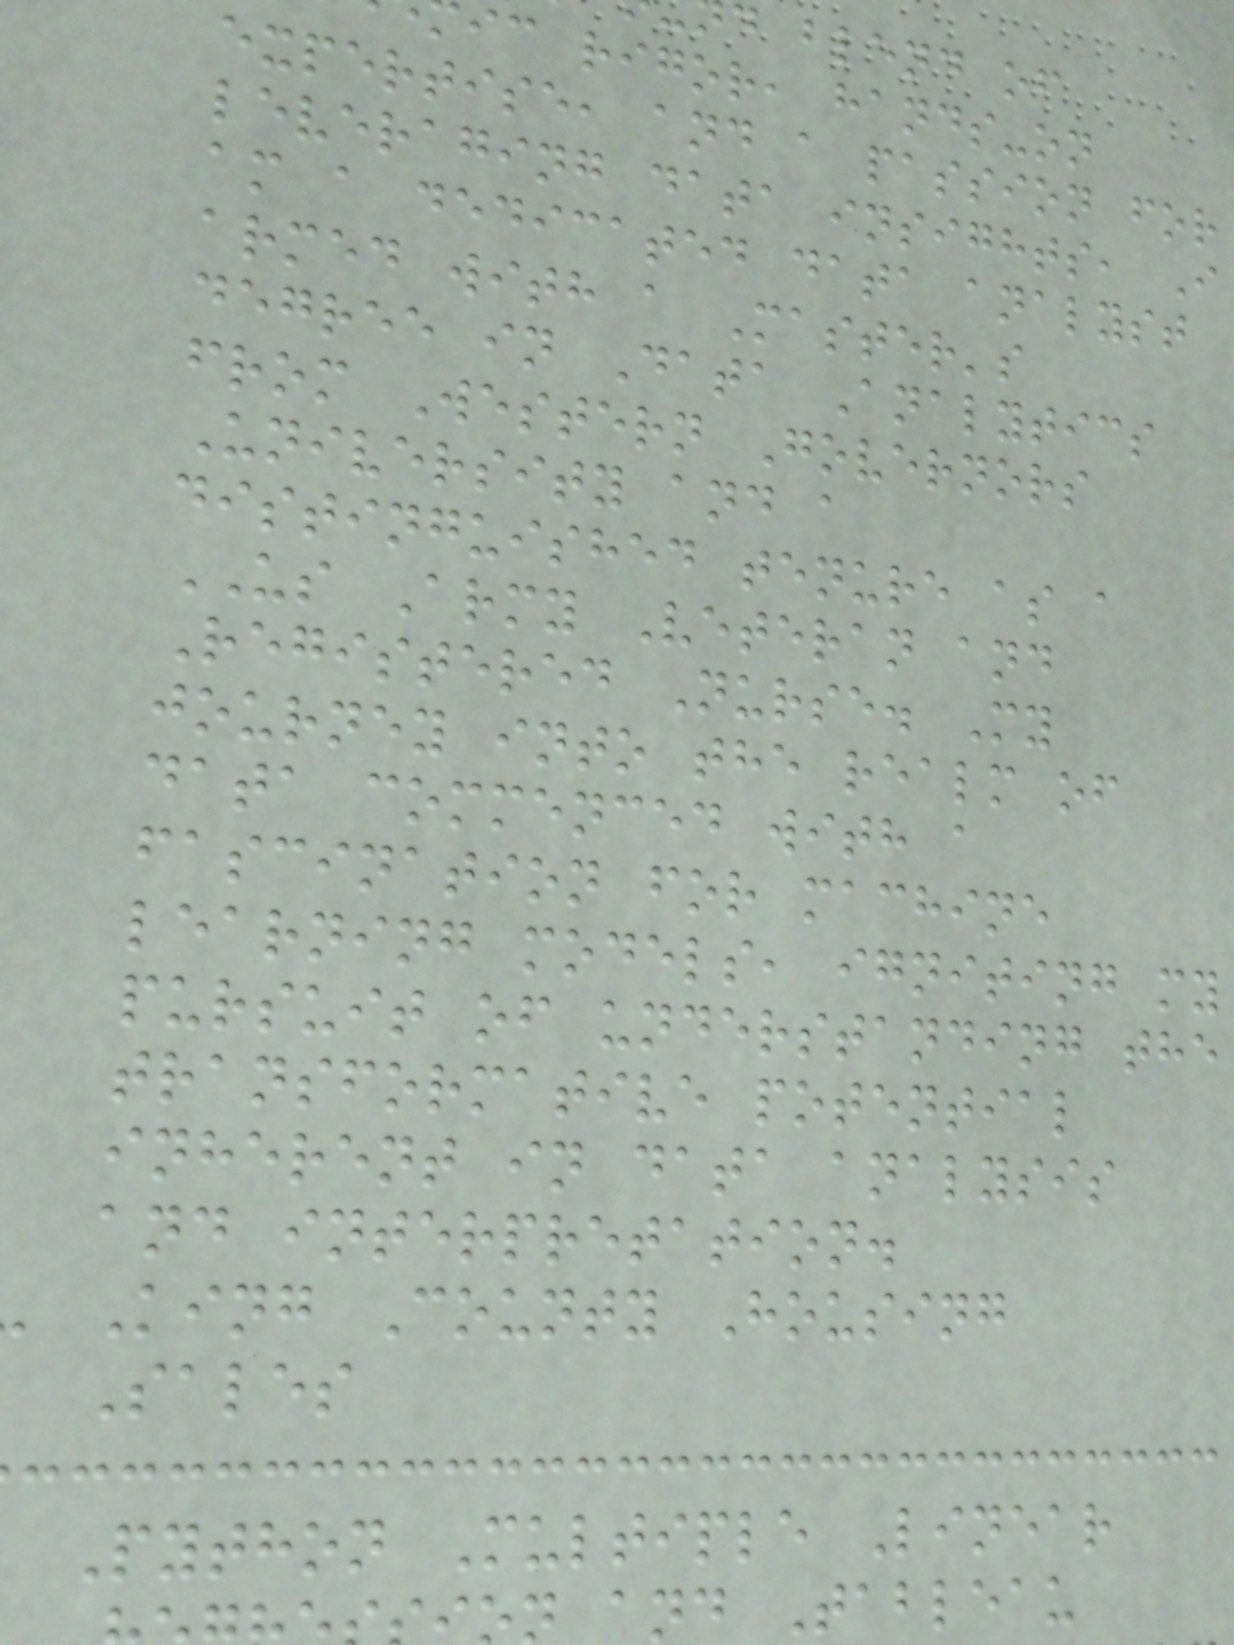d blend of
ic rigor, hands-on
expertise, and a passion for
leveraging data insights, I
am a dedicated data analyst
armed with a Master's
degree in Data Analytics
from Western Governors
University and a
distinguished tenure as a
US Army Veteran and
Registered Nurse. My
journey into the realm of
data commenced with a
fascination for machine
learning models, igniting my
pursuit of understanding the
transformative potential
inherent in data analysis
and interpretation.
King County Housing
Sales
Python Multiple Linear
and Tableau
